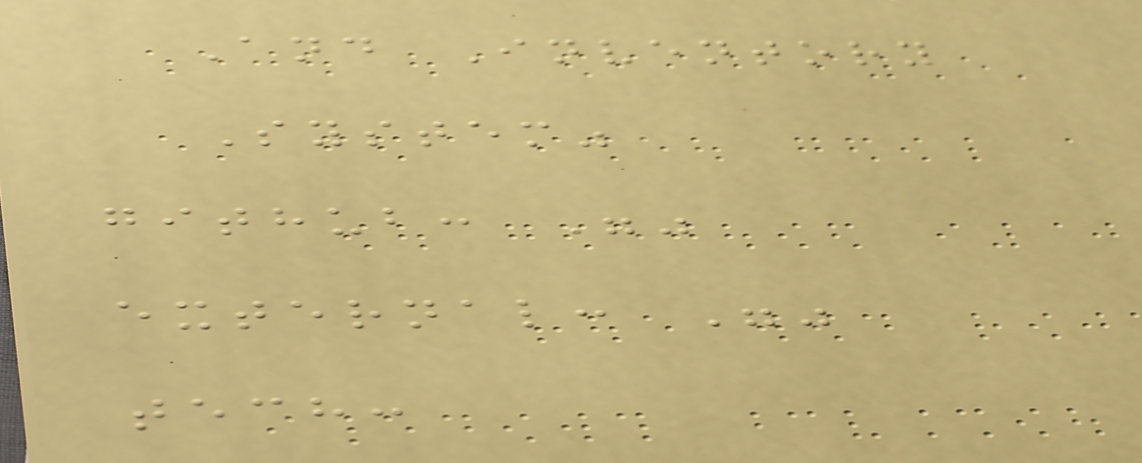And Inventory
System"
github: ""
external: ""
tech:
